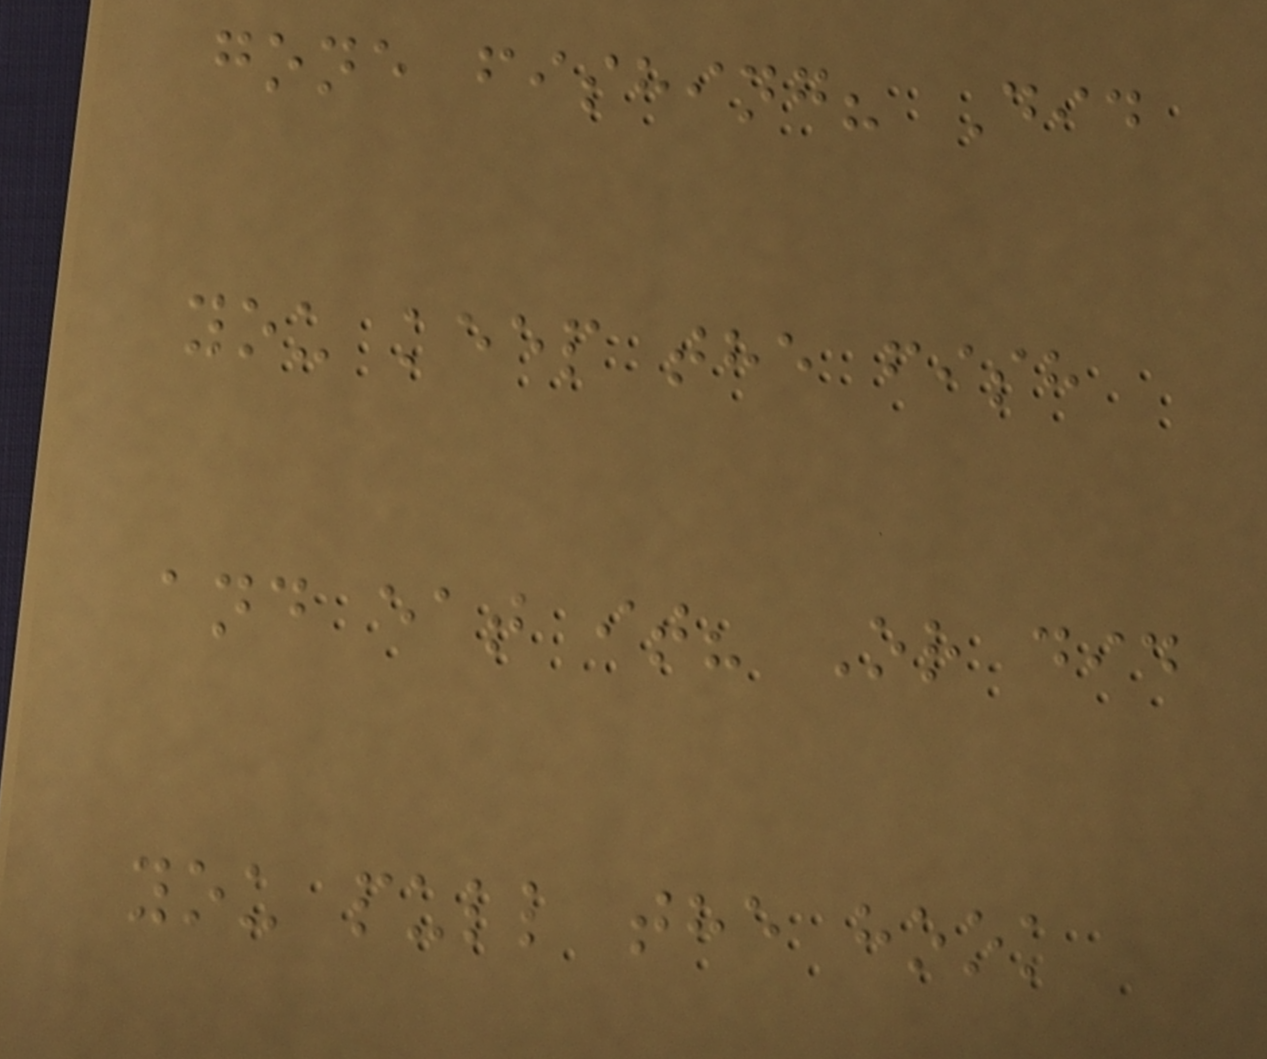gone fishing? Did
you keep the fish
and eat it? Or did
you pull the hook
